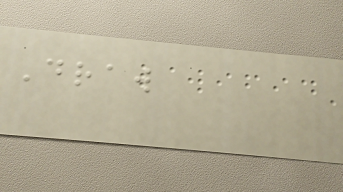Draw
